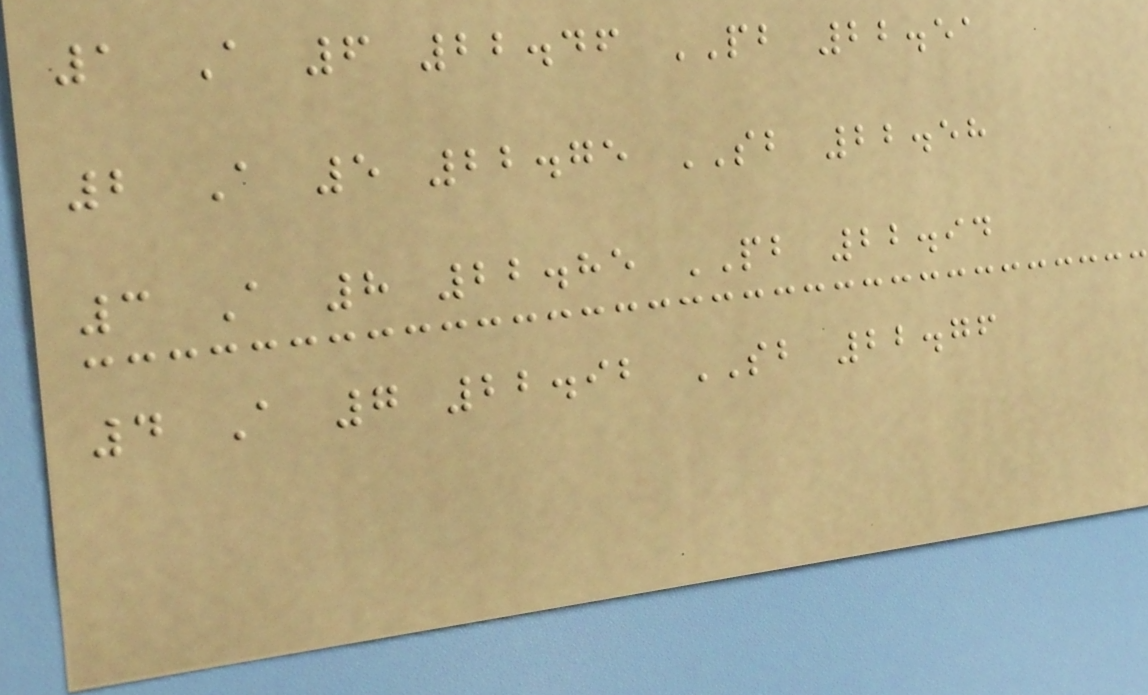1 A 6 22.46 PB 22.51
2 A 5 22.75 SB 22.58
3 A 8 22.85 PB 22.94
4 A 7 22.92 SB 22.76
